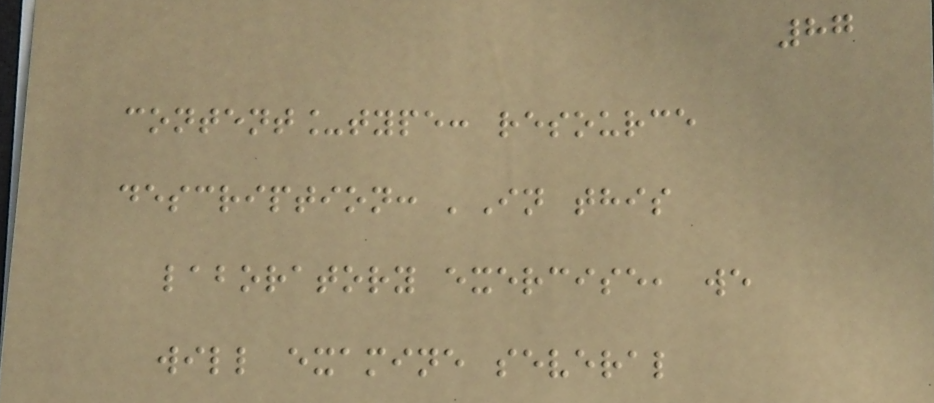87
content_type: resource
description: 'In this
laboratory exercise, we
will examine several
